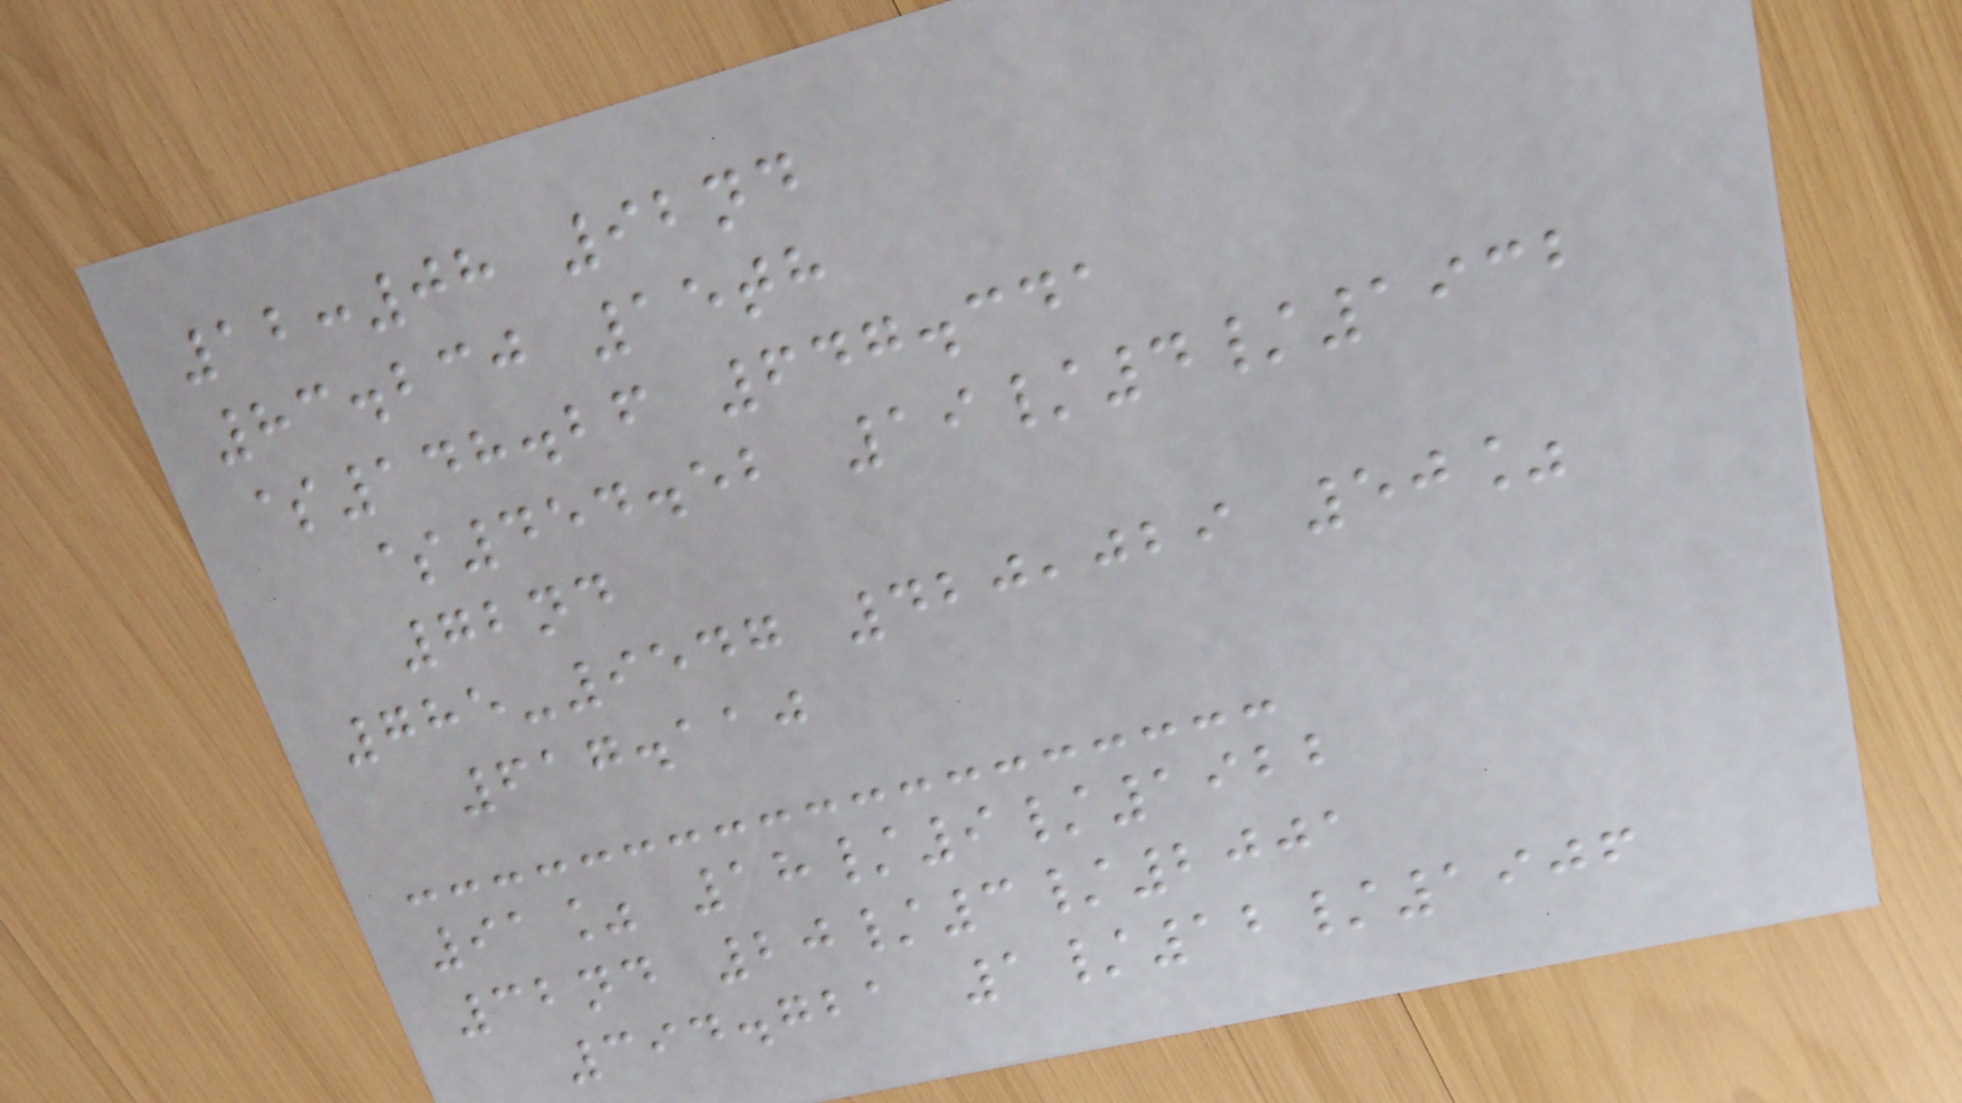12:08 92nd
83.230 15th
$148.26 647.341
$454.52 19/4/1932
72nd
785-9547 420,029 50%
617.110
91% 18/9/1922
32nd 20/3/2001
394.721 1/12/1906
